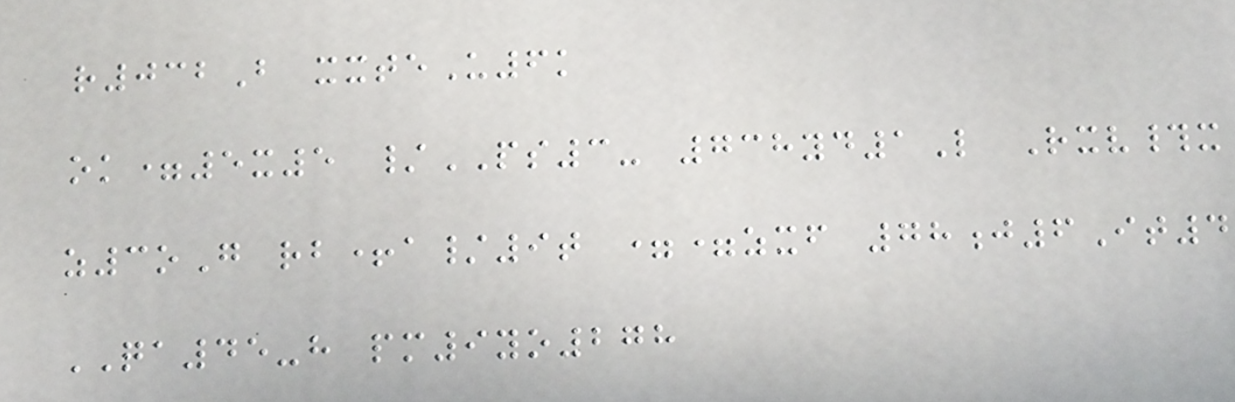r032B xxteU6k
ok=5x5 /PS3- 738yd1L Rxv#x
z3oG rb+a/9t ==zxf 78j6It4
QA45-h pm9yo278
